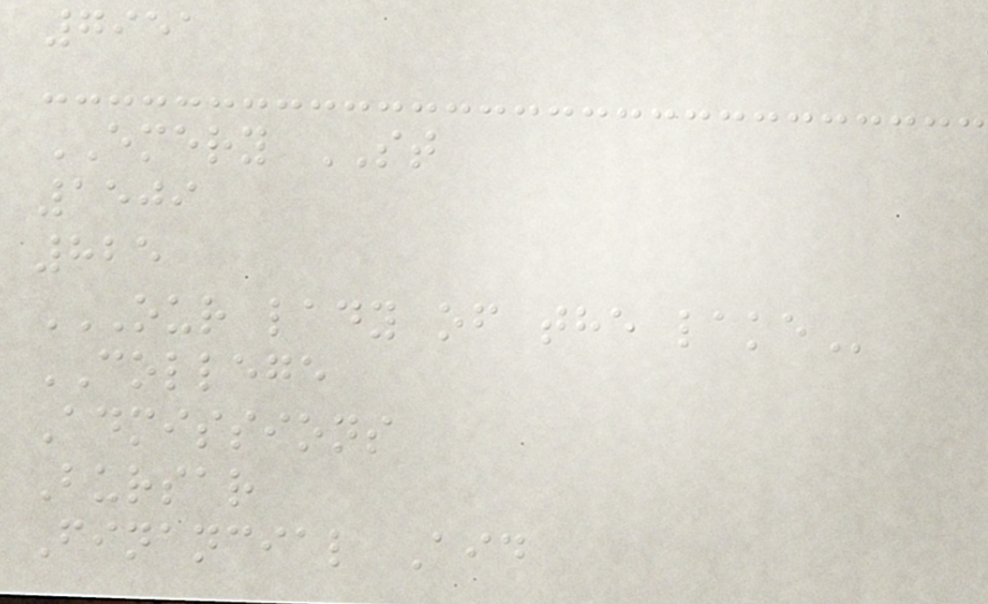7951
EMERY ST
1509
825
OUR LADY OF THE LAKE
COLLEGE
Admissions
Bursar
Financial Aid
